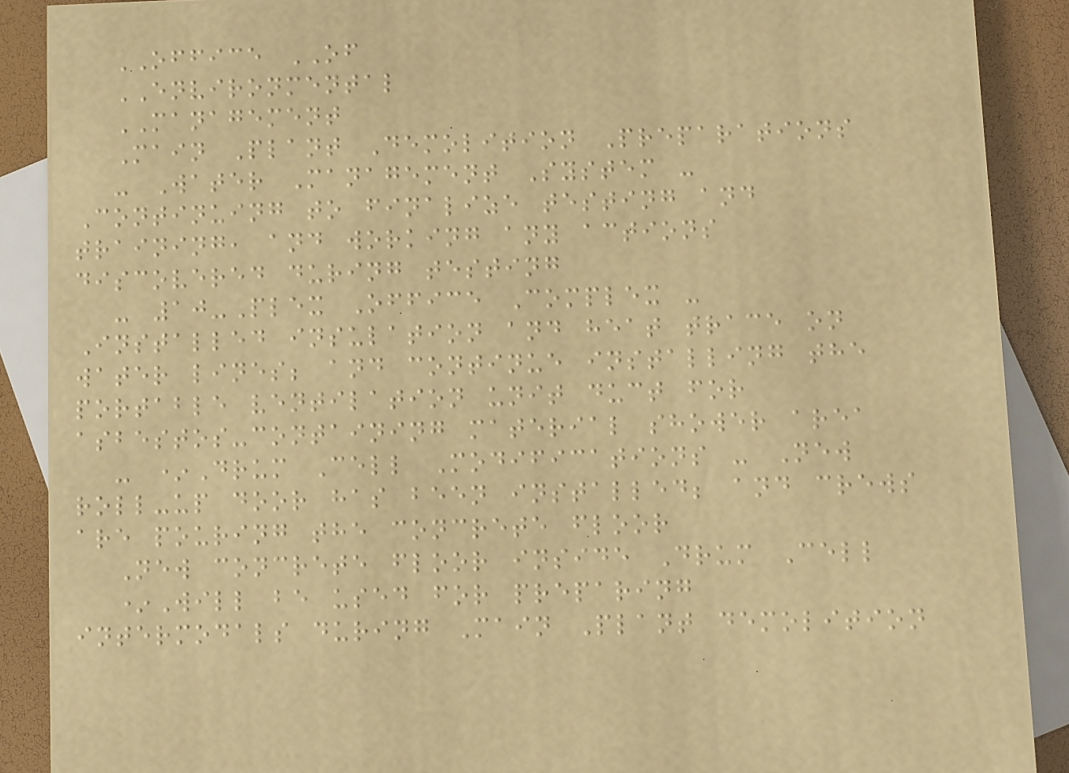OFFICE OF
ENVIRONMENTAL
MANAGEMENT
Main Plant Demolition Preparations
- Water Management System -
Continuing to finalize testing and
training, and working any actions
discovered during testing
- 10-Plex Office Complex -
Installed insulation and heat trace on
water lines; and continue installing the
portable ventilation unit duct for
asbestos-containing material shower area
- *Drum Cell Modifications - New
roll-up door has been installed; and crews
are pouring the concrete floor
New concrete floor inside Drum Cell
*Will be used for preparing
intermodals during Main Plant demolition
